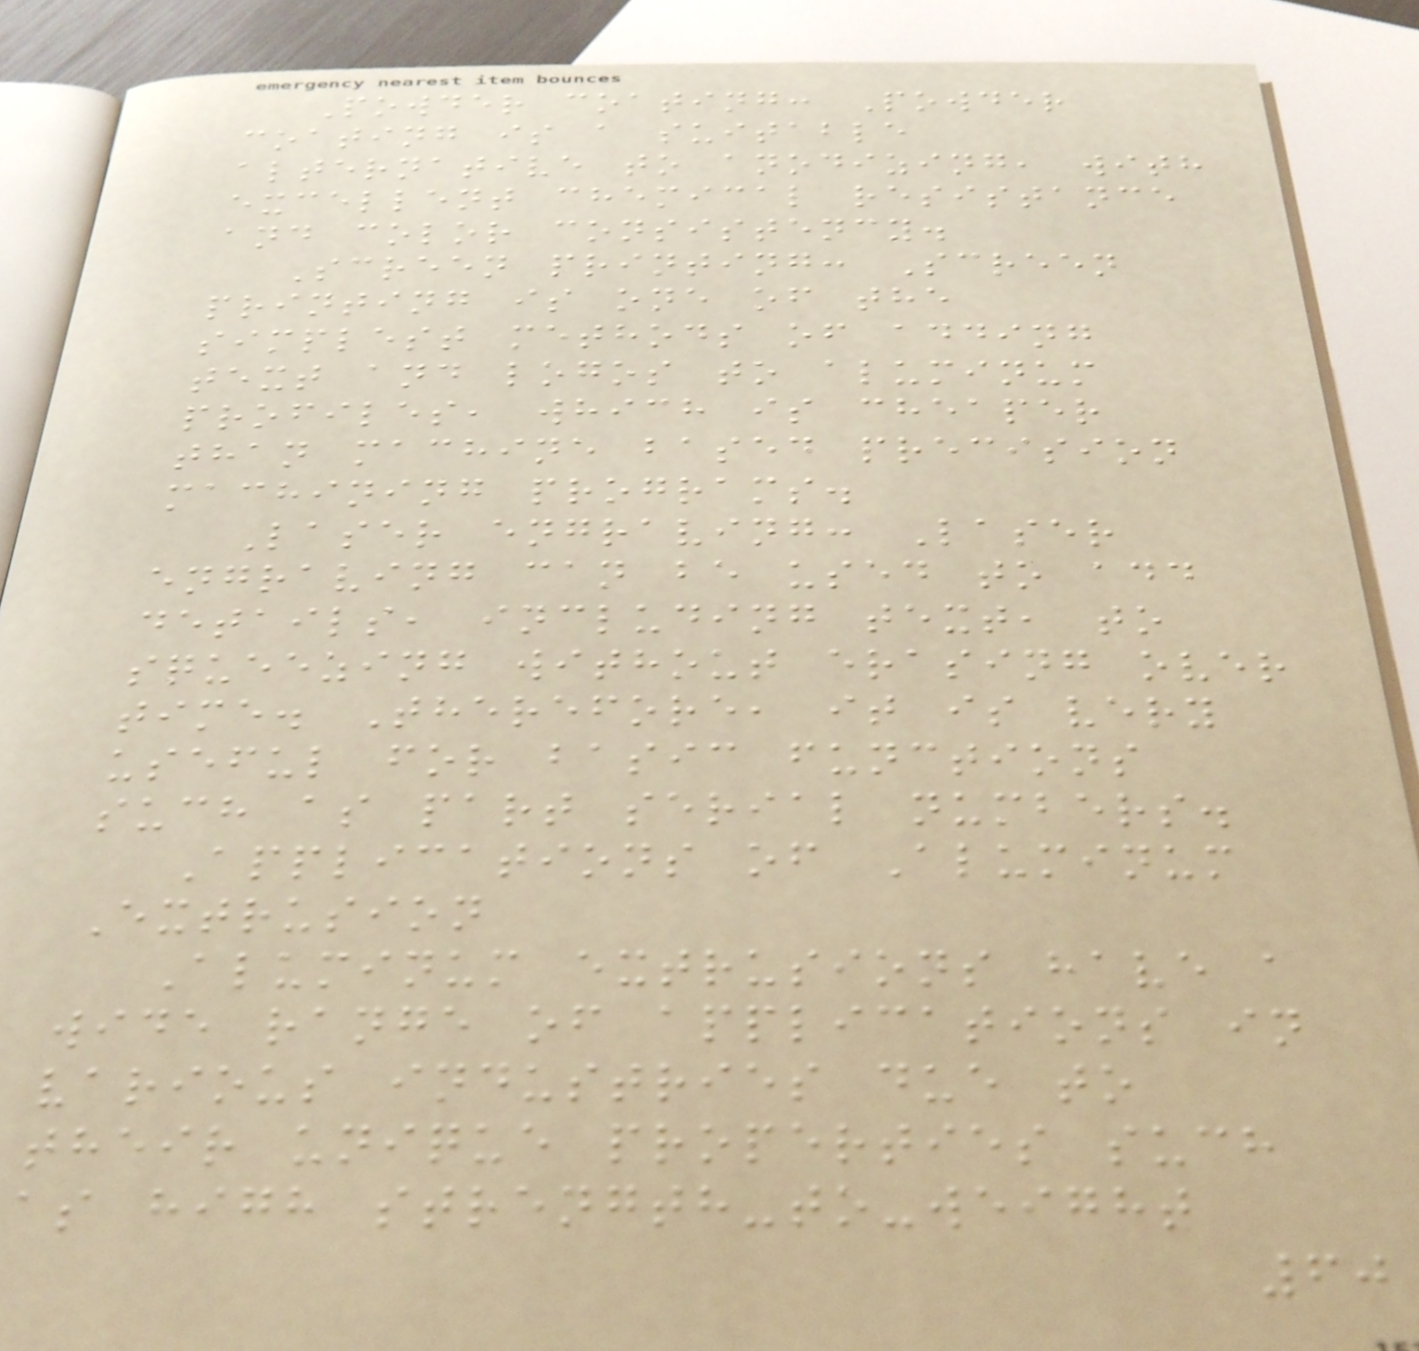Powder coating: Powder
coating is a suitable
alternative to anodizing, with
excellent chemical resistance
and color consistency.
Screen printing: Screen
printing is one of the
simplest methods of adding
text and logos to aluminum
profiles, which is cheaper
than machine based precision
machining programs.
Laser engraving: Laser
engraving can be used to add
details, including text, to
squeezing without erasing over
time. Therefore, it is very
useful for basic functions
such as part serial numbers.
Applications of Aluminum
Extrusion
Aluminum extrusions have a
wide range of applications in
various industries due to
their unique properties such
as high strength-to-weight
60
